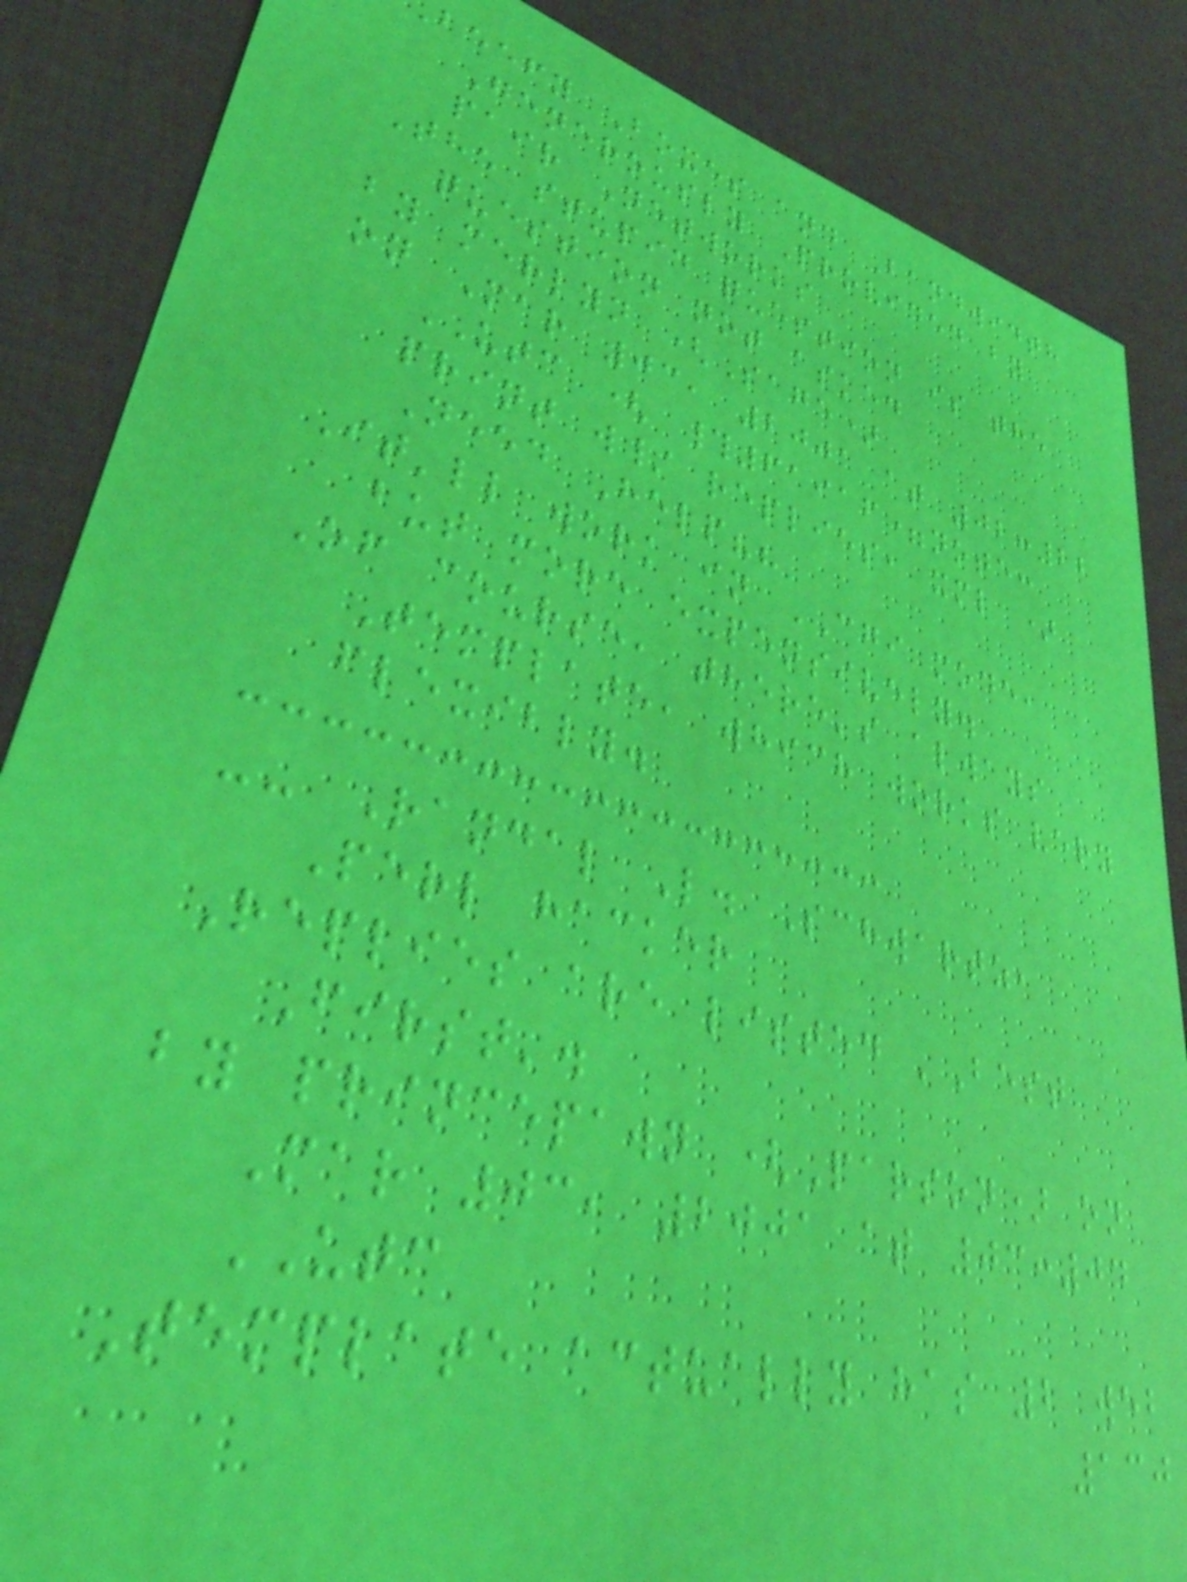beefy Boxes and Bandwidth
Generously Provided by
pair Networks
The stupid question is the
question not asked
by merlyn (Sage)
on Mar 03, 2001 at 02:22
UTC ( #61916=note:
print w/ replies, xml )
Need Help??
It'll work in CGI mode,
but more expensively.
Of course, there's always
Template, which works very
flexibly.
-- Randal L. Schwartz,
Perl hacker
Replies are listed 'Best
First'.
by princepawn (Parson) on
Mar 03, 2001 at 03:04
UTC
Template actually has 2 web
130
